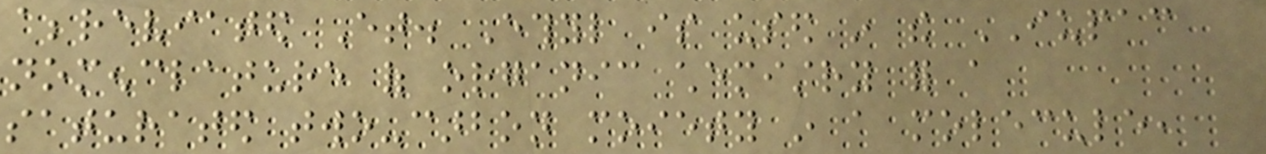abbreviated Et. Ethyl is used in the IUPAC
nomenclature of organic chemistry for a
saturated two-carbon moiety in a molecule,
